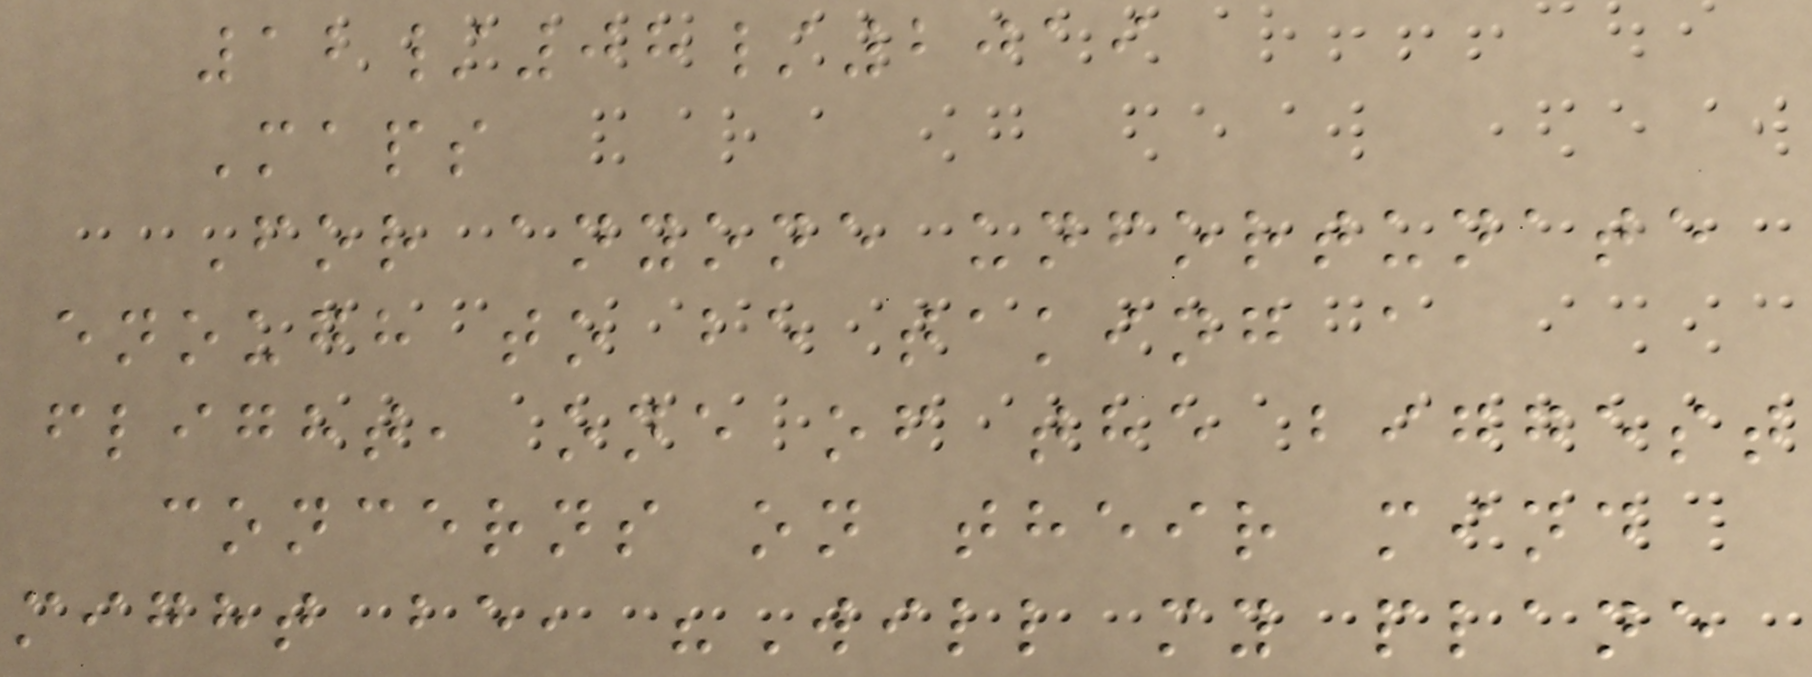12/08/2019
Maps
For anyone unfortunate
enough to be taking a
flight, one of the biggest
concerns on their mind
might be, "Will my plane
